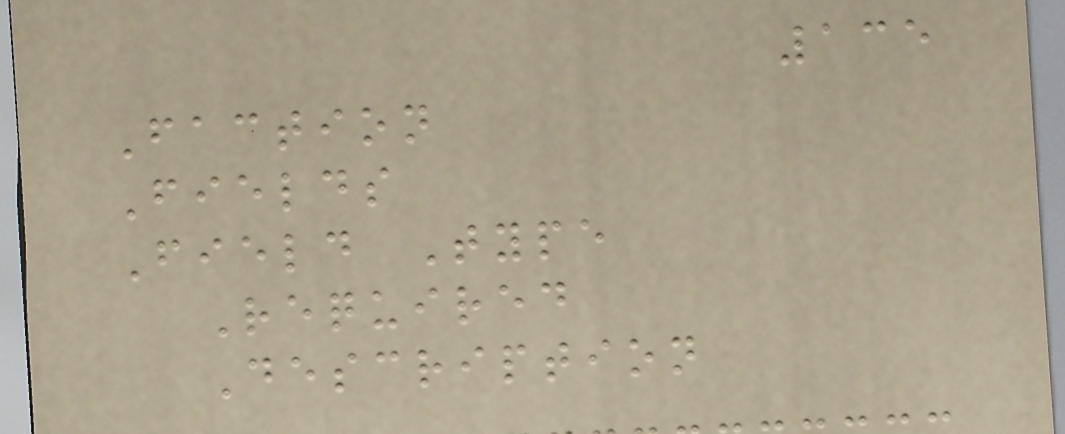135
Faction
Fields
Field Type
Required
Description
